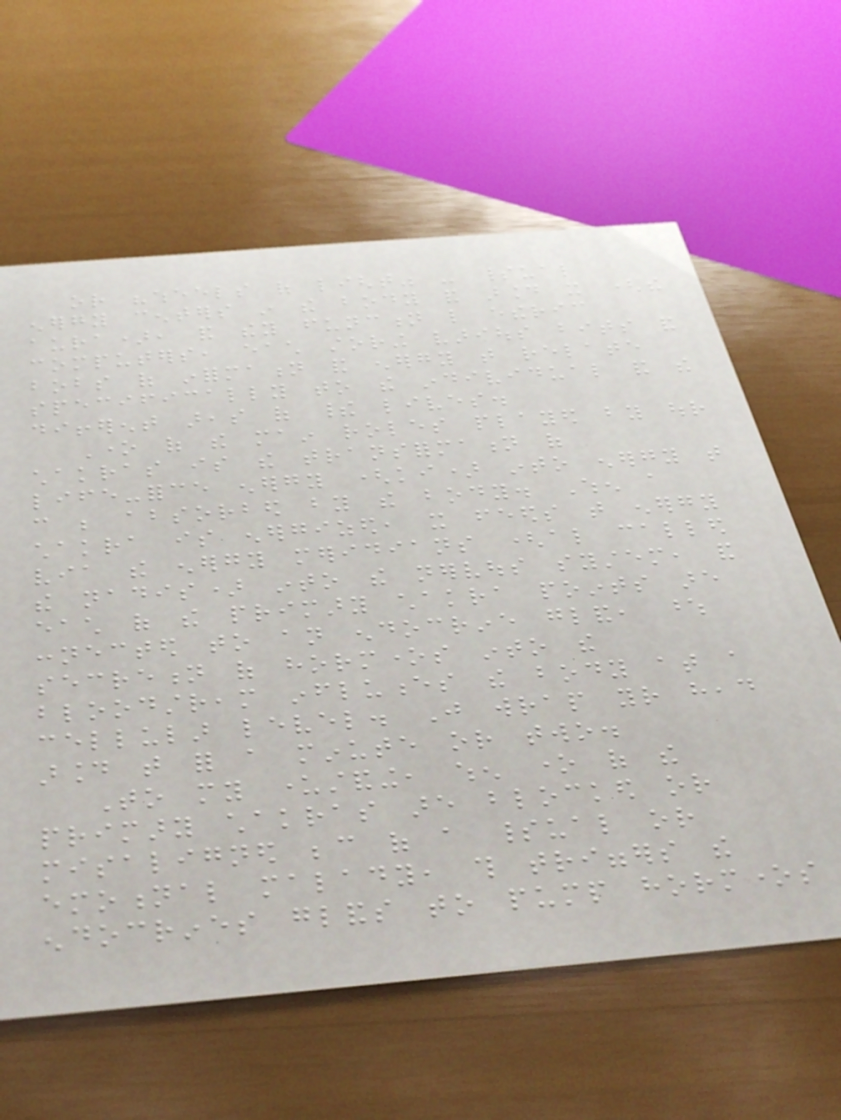or "wheels of light" - spiritual
energy centers in the body and around it (the
aura), and they function like etheric
computers, each storing various bits and
bobs of information and energy that relate
specifically to the individual and the
different areas of their lives.
One of the main roles played by our
chakras is the transformation of
life-force energy (ki) into energy that
can be absorbed by the body. When a
chakra is energized, it feeds that energy
via the energy meridians (also called
the nadis) into the nervous system, and
each of the primary chakra points are
connected to an endocrine gland, whose
secretion of hormones into the
bloodstream influences the body at a
cellular level. Just wrap your head
around that for a minute or two.
To my understanding, when one of the
primary chakras are blocked or
misaligned because of a spiritual or
emotional malady, this triggers the
endocrines glands to pump hormones
